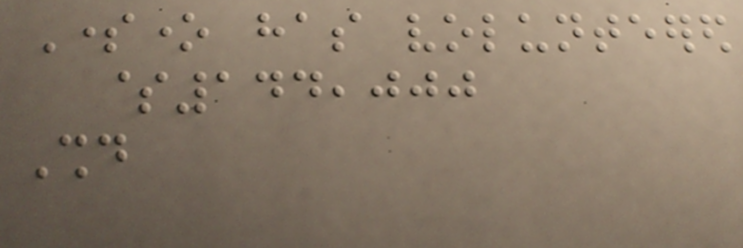Someone has volunteered
$144,000
Should
